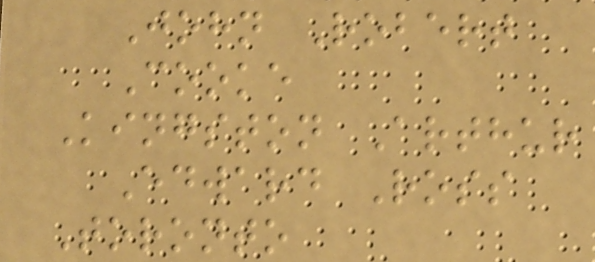John Robert
Cooke
Kingston Arthur
Edward Ross
Toronto
